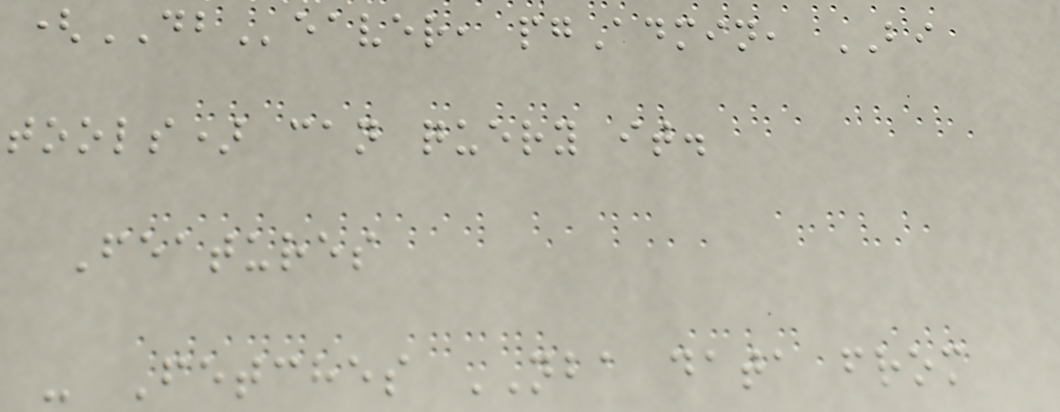(DBeaver, pgAdmin, BI
tools) can query it.
Features
- Fetches NBA data from
